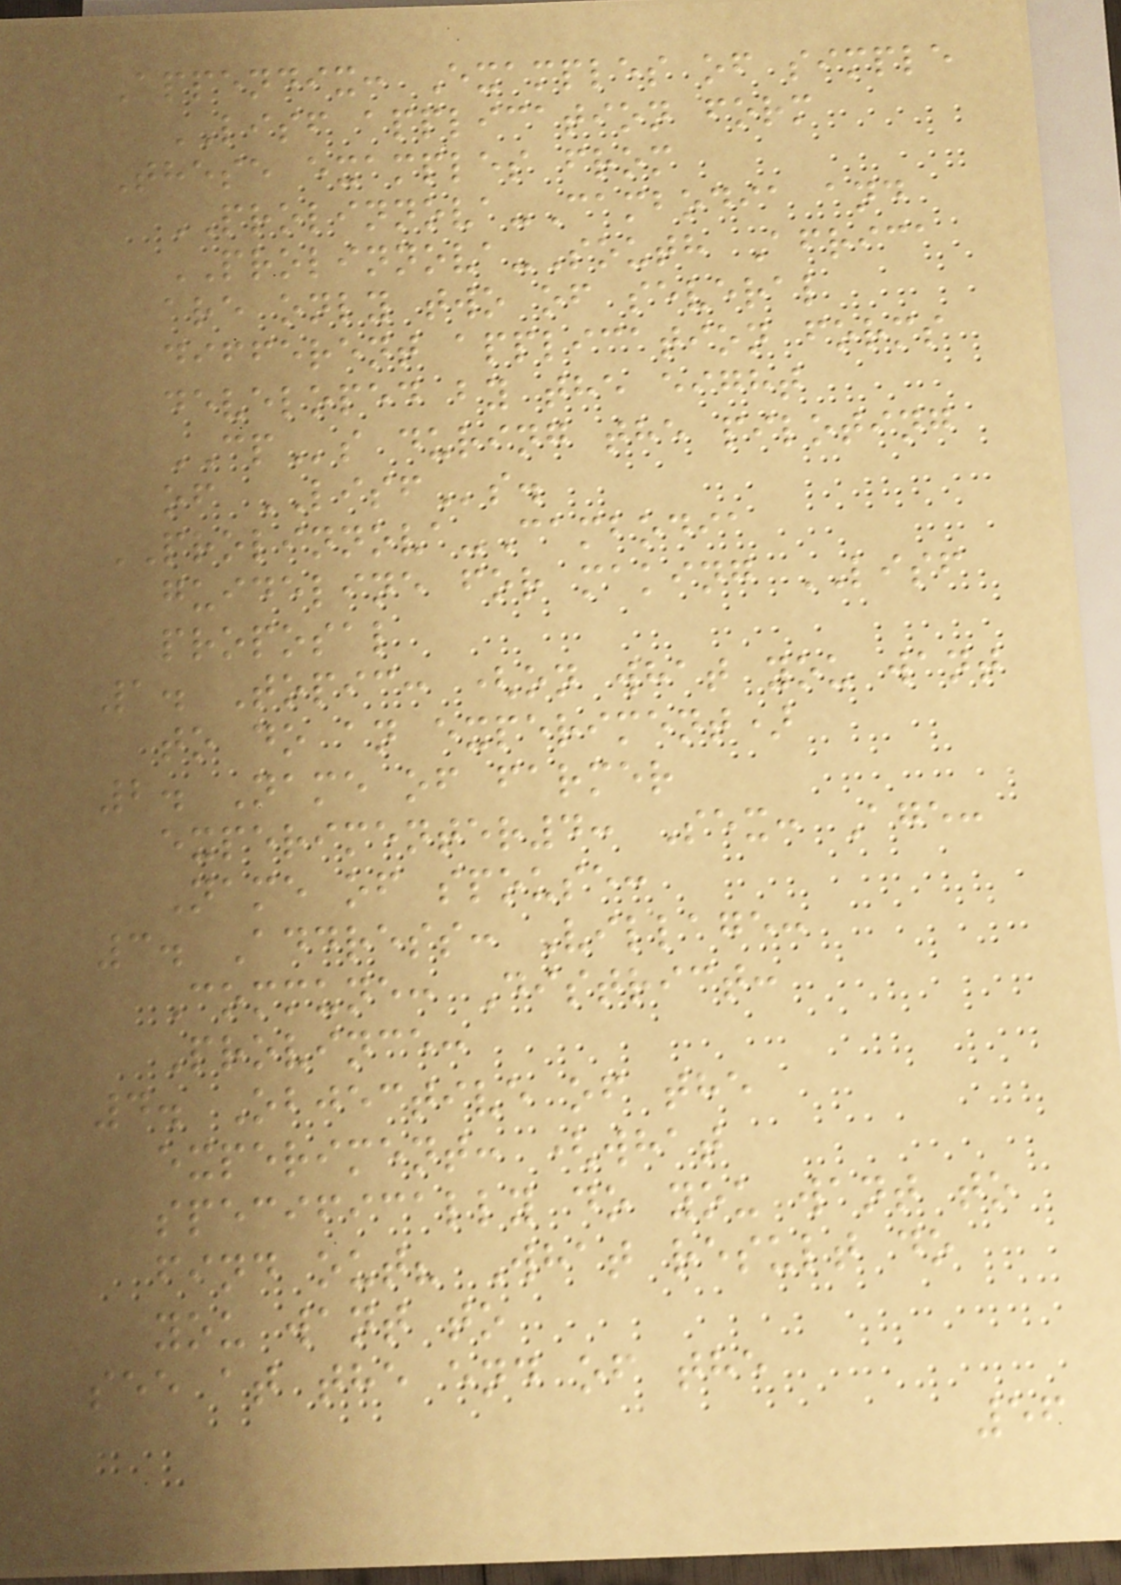Appendix: Examples of simple
LISF application form
These examples from
PROLINNOVA-Cambodia and
PROLINNOVA-South Africa
are only two of several
different application forms
developed by the eight
CPs during the piloting
of LISFs.
PROLINNOVA-Cambodia
guideline for making LISF
proposal
1. Topic: (on what you want
to do an experiment)
2. Name of farmer
experimenter4: Sex: Age:
Name of spouse:
3. Address: Village:
Commune: District:
Province:
4. Objective of the
experiment: (what
specifically do you want to
find out? What result do
you want to
see at the end of the
56
